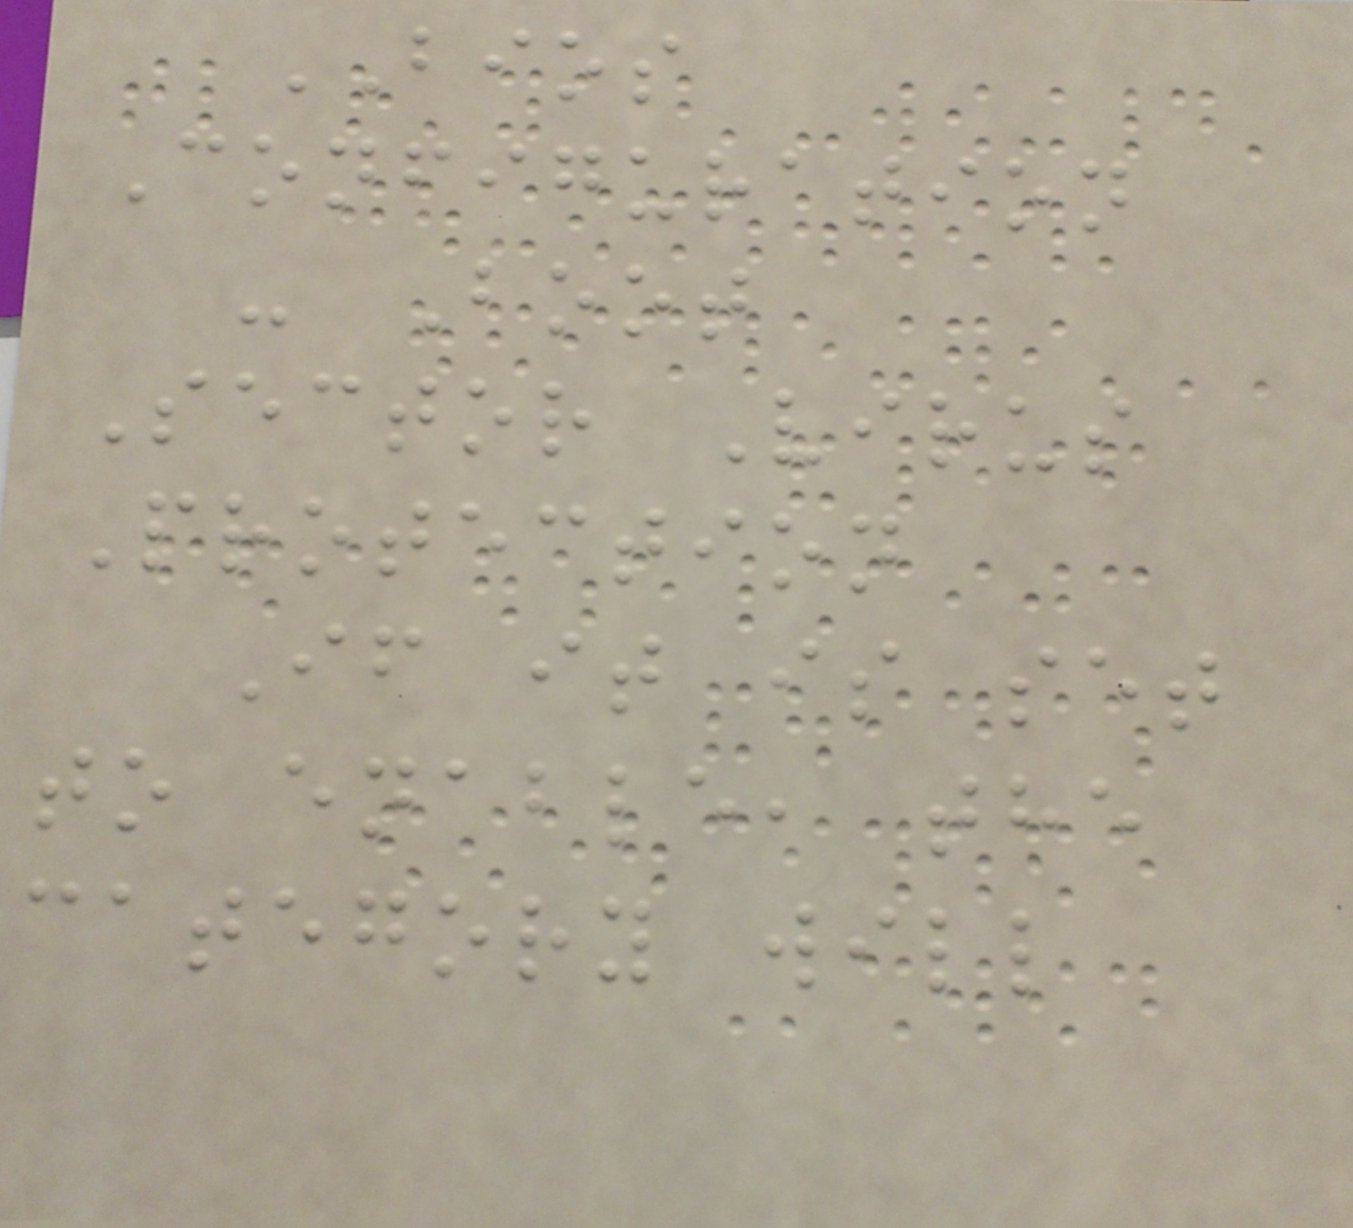BIOS
Configuration
- Boot
Sector Virus
Protection
If it is set
to enable, the
category will
